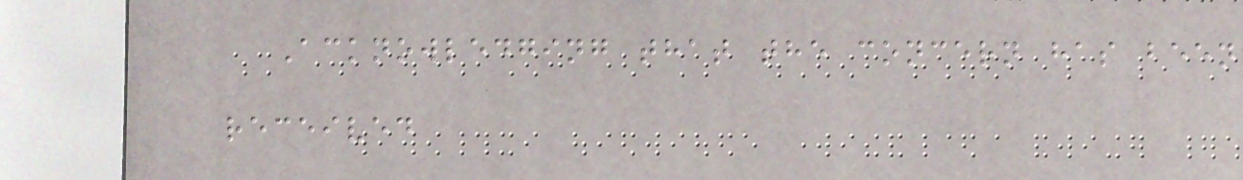Acknowledging that the concern has been
received
